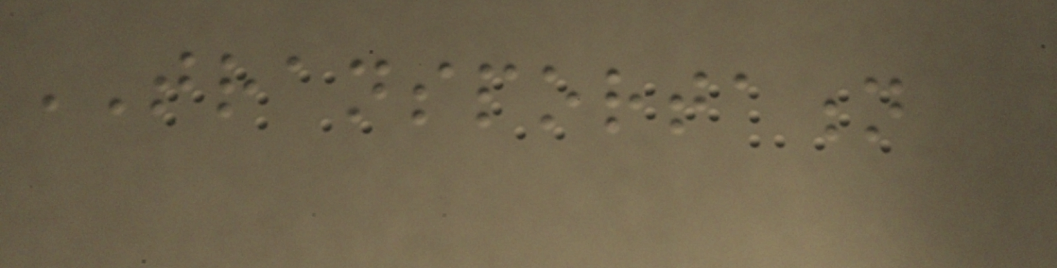TRANSPORTATION
